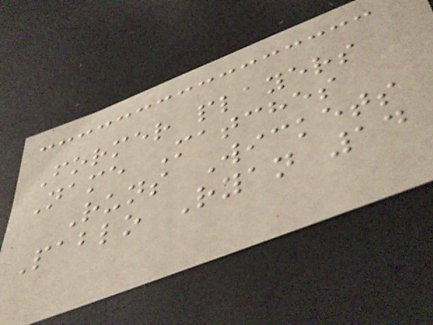Former players
Name Matches
Runs Wickets
Pablo Ryan 14
